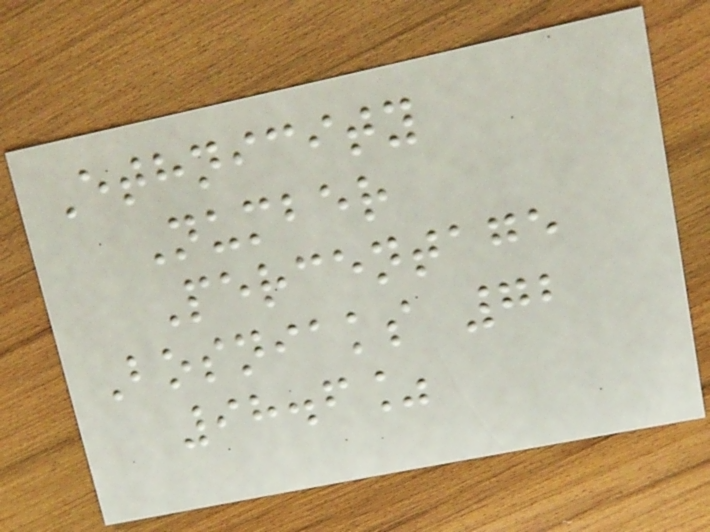Ethnicity
Number
Percentage
Bosniaks 72
98.6%
